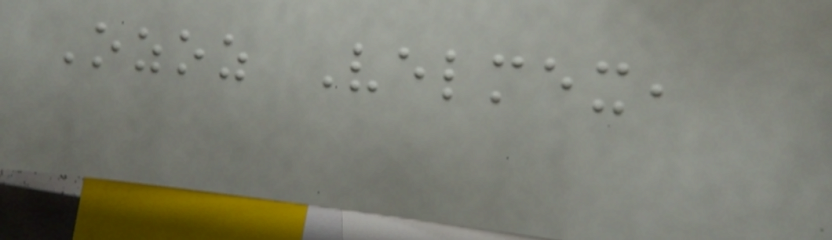Ozoz Velmex,
